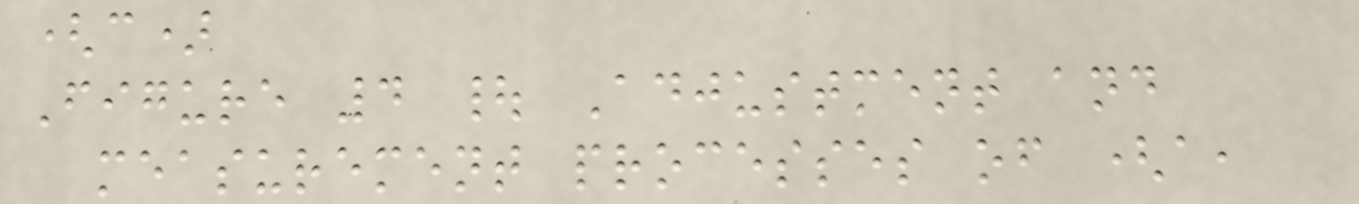(c)
Figure 4 | Adjustment and
measurement processes of (a,
